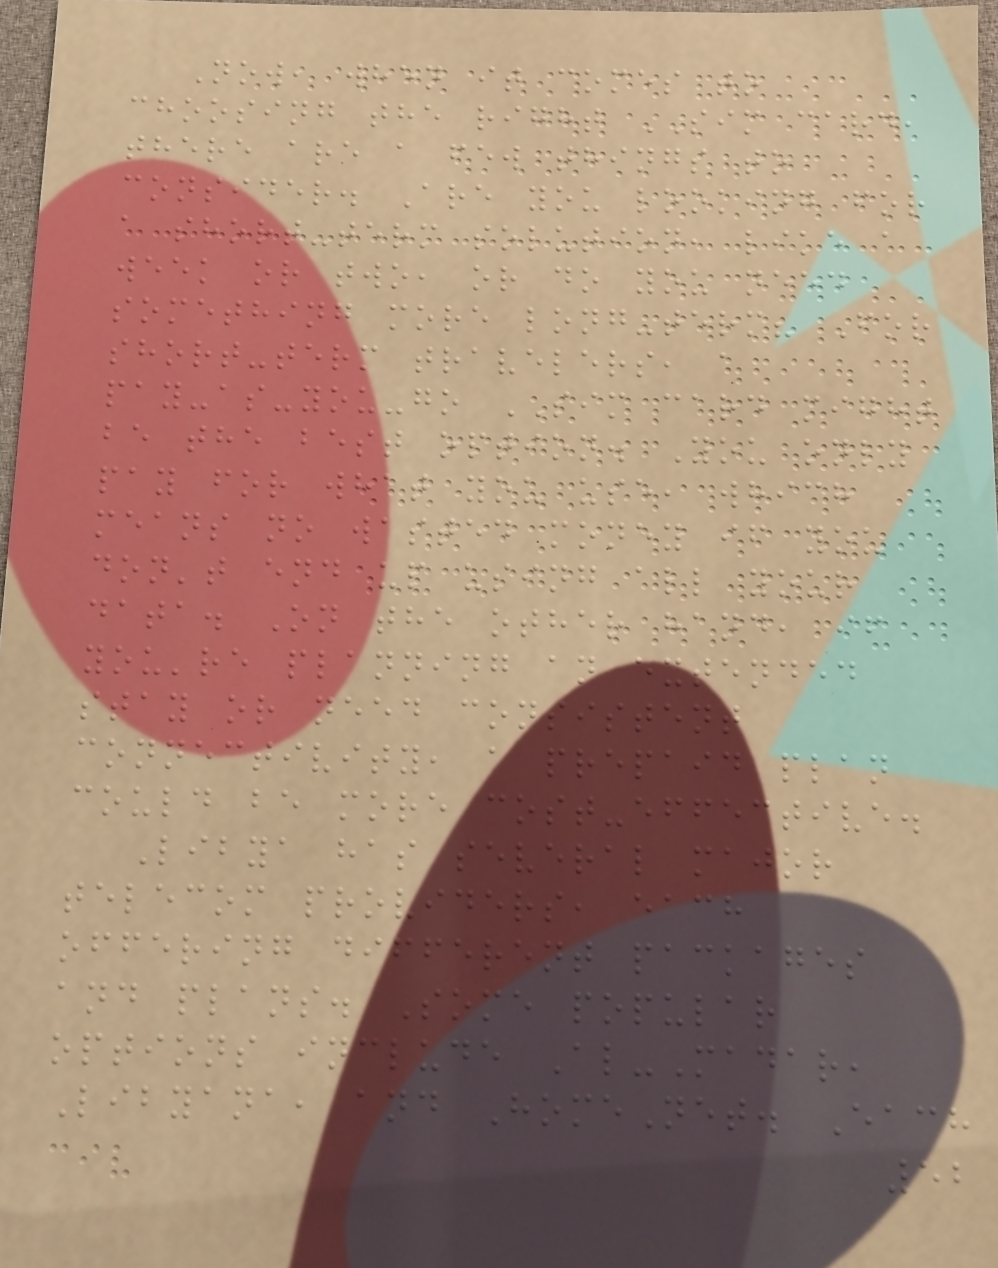Now, when it comes to
choosing the right SIM card,
there are a few things to
consider. Are you looking for
a short-term solution, like a
week or two, or do you need
something more long-term? For
short-term travelers, a
pay-as-you-go SIM card might
be the best option. You only
pay for what you use, which
means no wasted money if you
don't end up using all your
data. On the other hand, if
you're planning an extended
stay or need consistent
connectivity, a prepaid plan
could be more cost-effective.
Libya has several major
telecom providers, each
offering different packages
and plans. Some popular
options include Al-Madar,
Libyana, and HomeNet. Each
52
